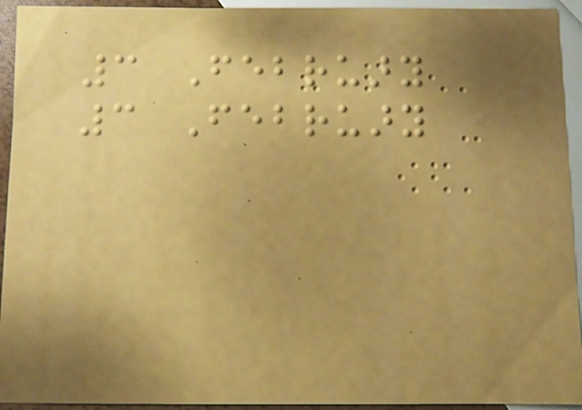3 February
3 February
